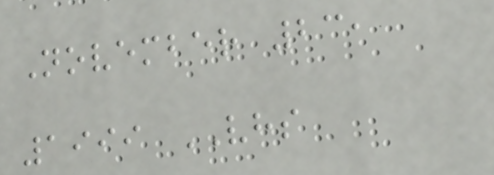November 23,
1999 VHS
